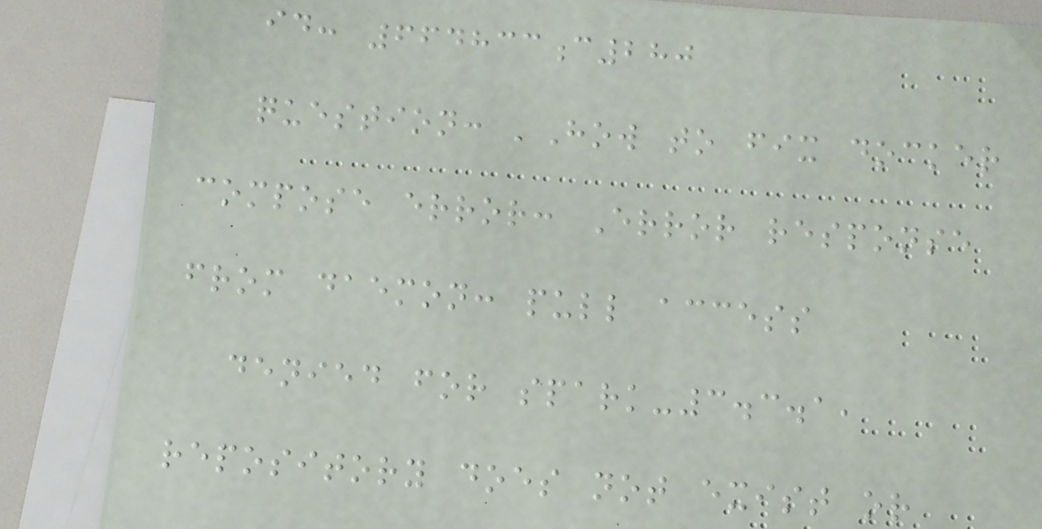id: 664833c280
question: 'How to fix docker
compose error: Error response
from daemon: pull access
denied for spark-3.3.1,
repository does not exist or
